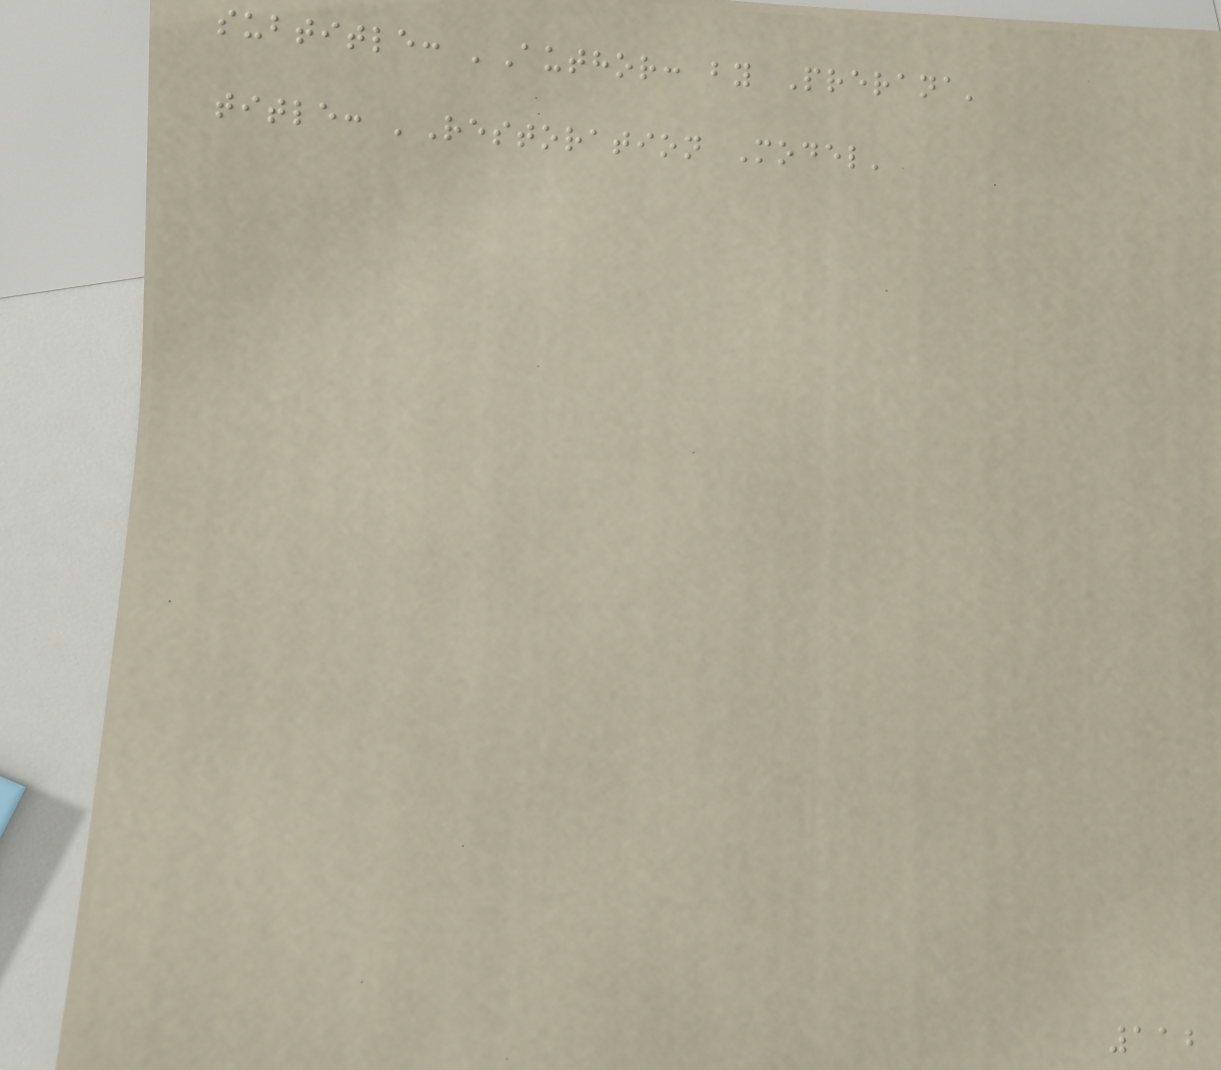subtitle: 'Author: by Prerana'
title: 'Restoration Model'
112
